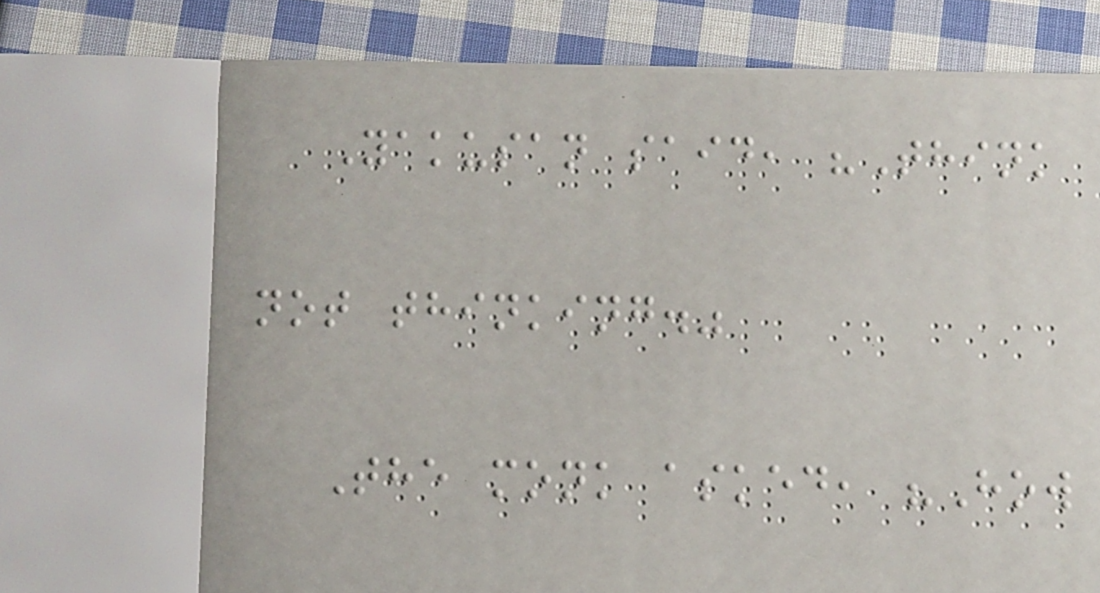Yakusan said, "Think
not thinking."
The monk asked, "How
